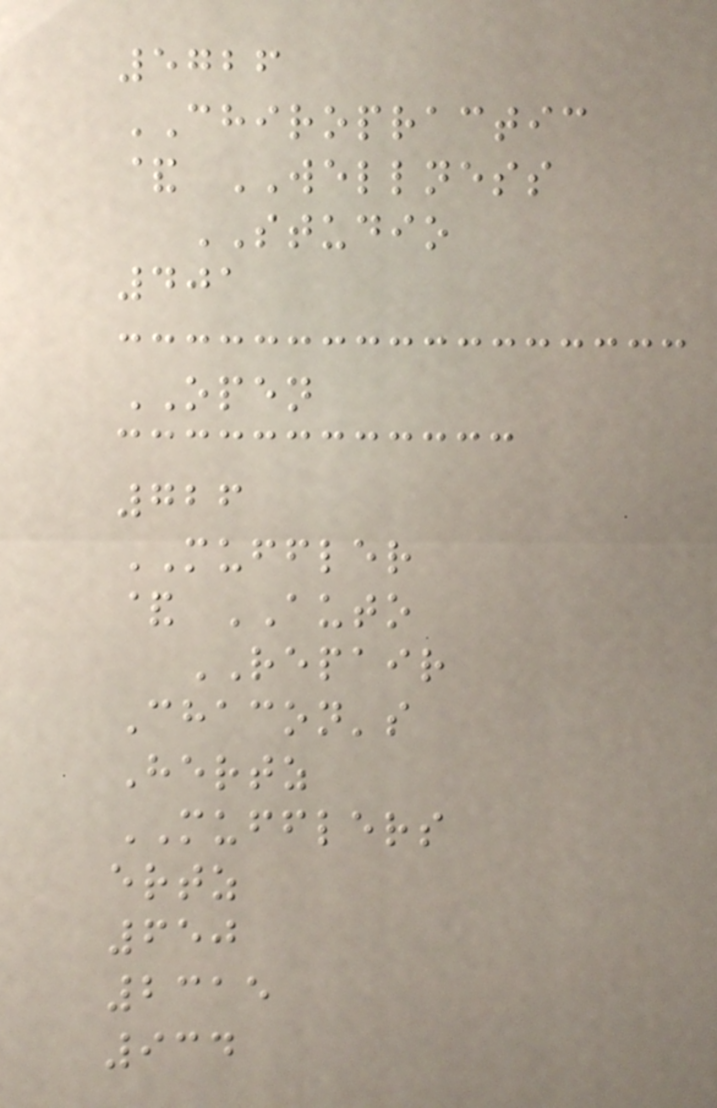5726
CHIROPRACTIC
& WELLNESS
STUDIO
401
OPEN
726
MUFFLER
& AUTO
REPAIR
Chacon's
Hertz
MUFFLERS
ertz
650
2315
934
